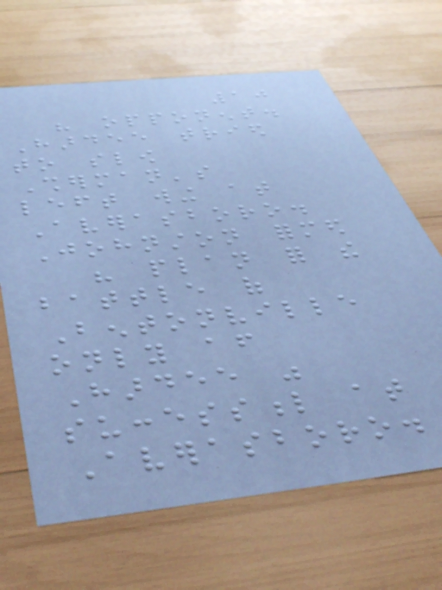10
his opponent.
Hardee tried
to slow
Sherman's
left wing at
Averasboro.
Johnston formed
his plan for the
battle of
Bentonville
only after
Hardee was
successful at
Averasboro.
